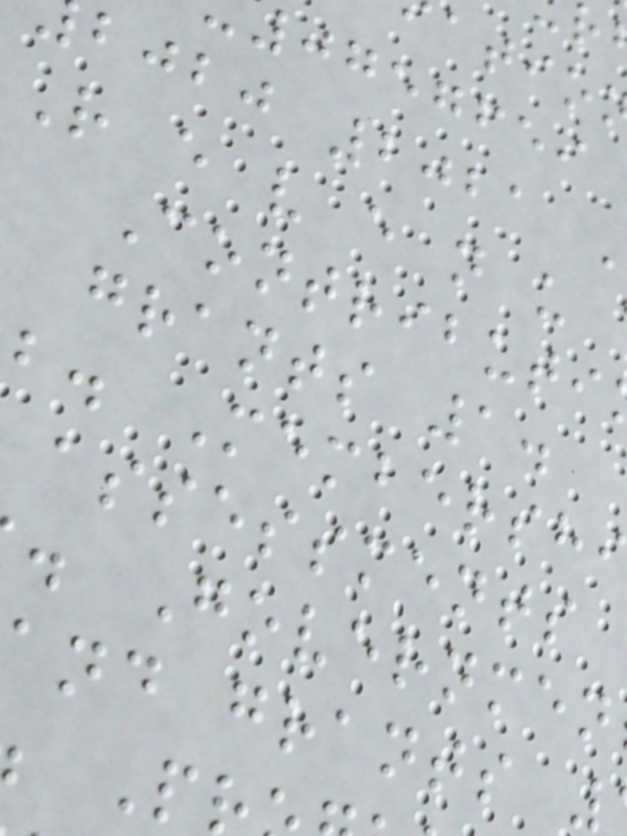jgegfei
bjbj 2021
R e v e n u
Contributi
grants 1.
b. Membersh
assessments
. Governmen
and grants
